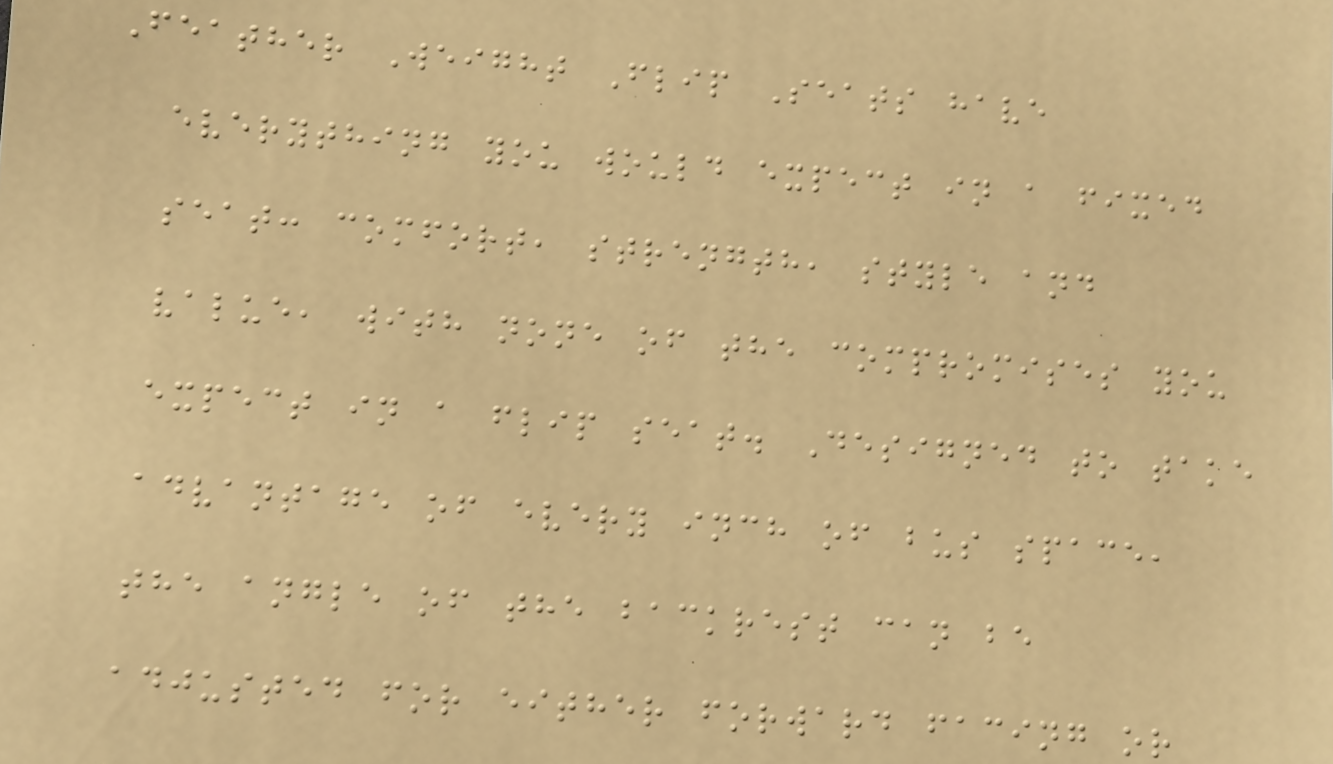Feather Weight Flip Seats have
everything you would expect in a fixed
seat: comfort, strength, style and
value, with none of the compromises you
expect in a flip seat. Designed to take
advantage of every inch of bus space,
the angle of the backrest can be
adjusted for either forward facing or
